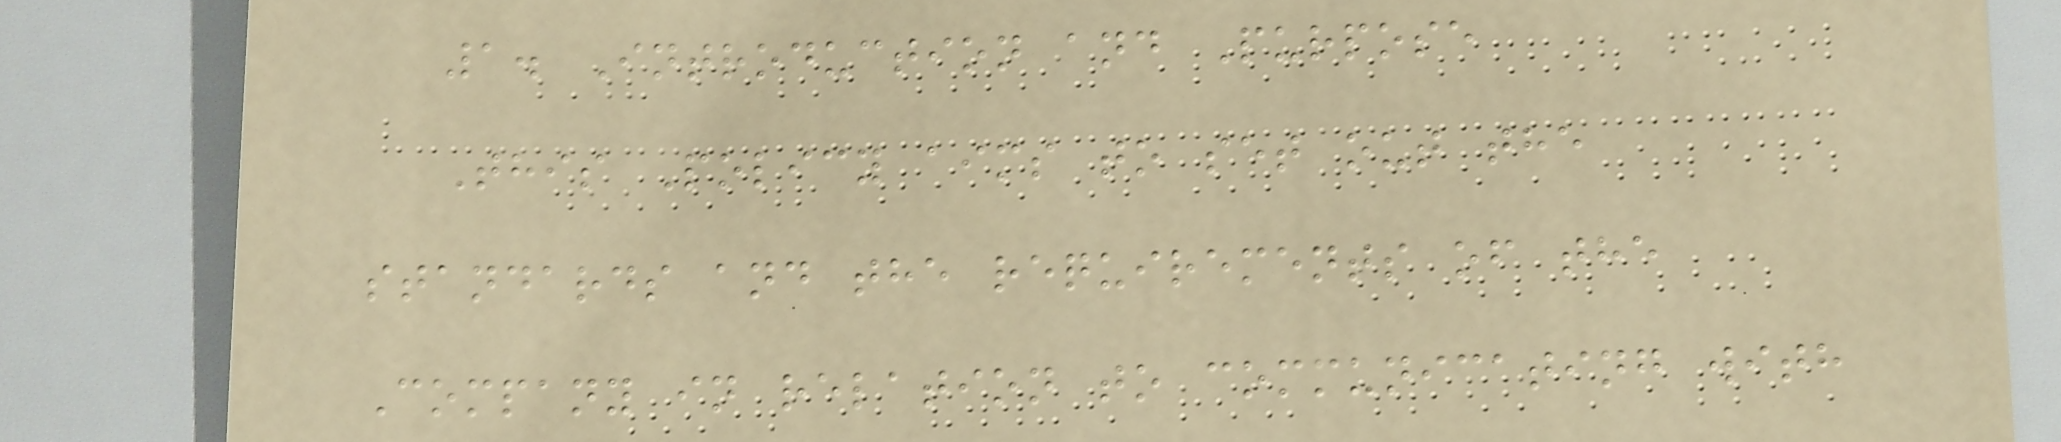1. Introduction and Purpose
This Policy aims to set out the
standards and the requirements of the
Company in relation to communicating with
